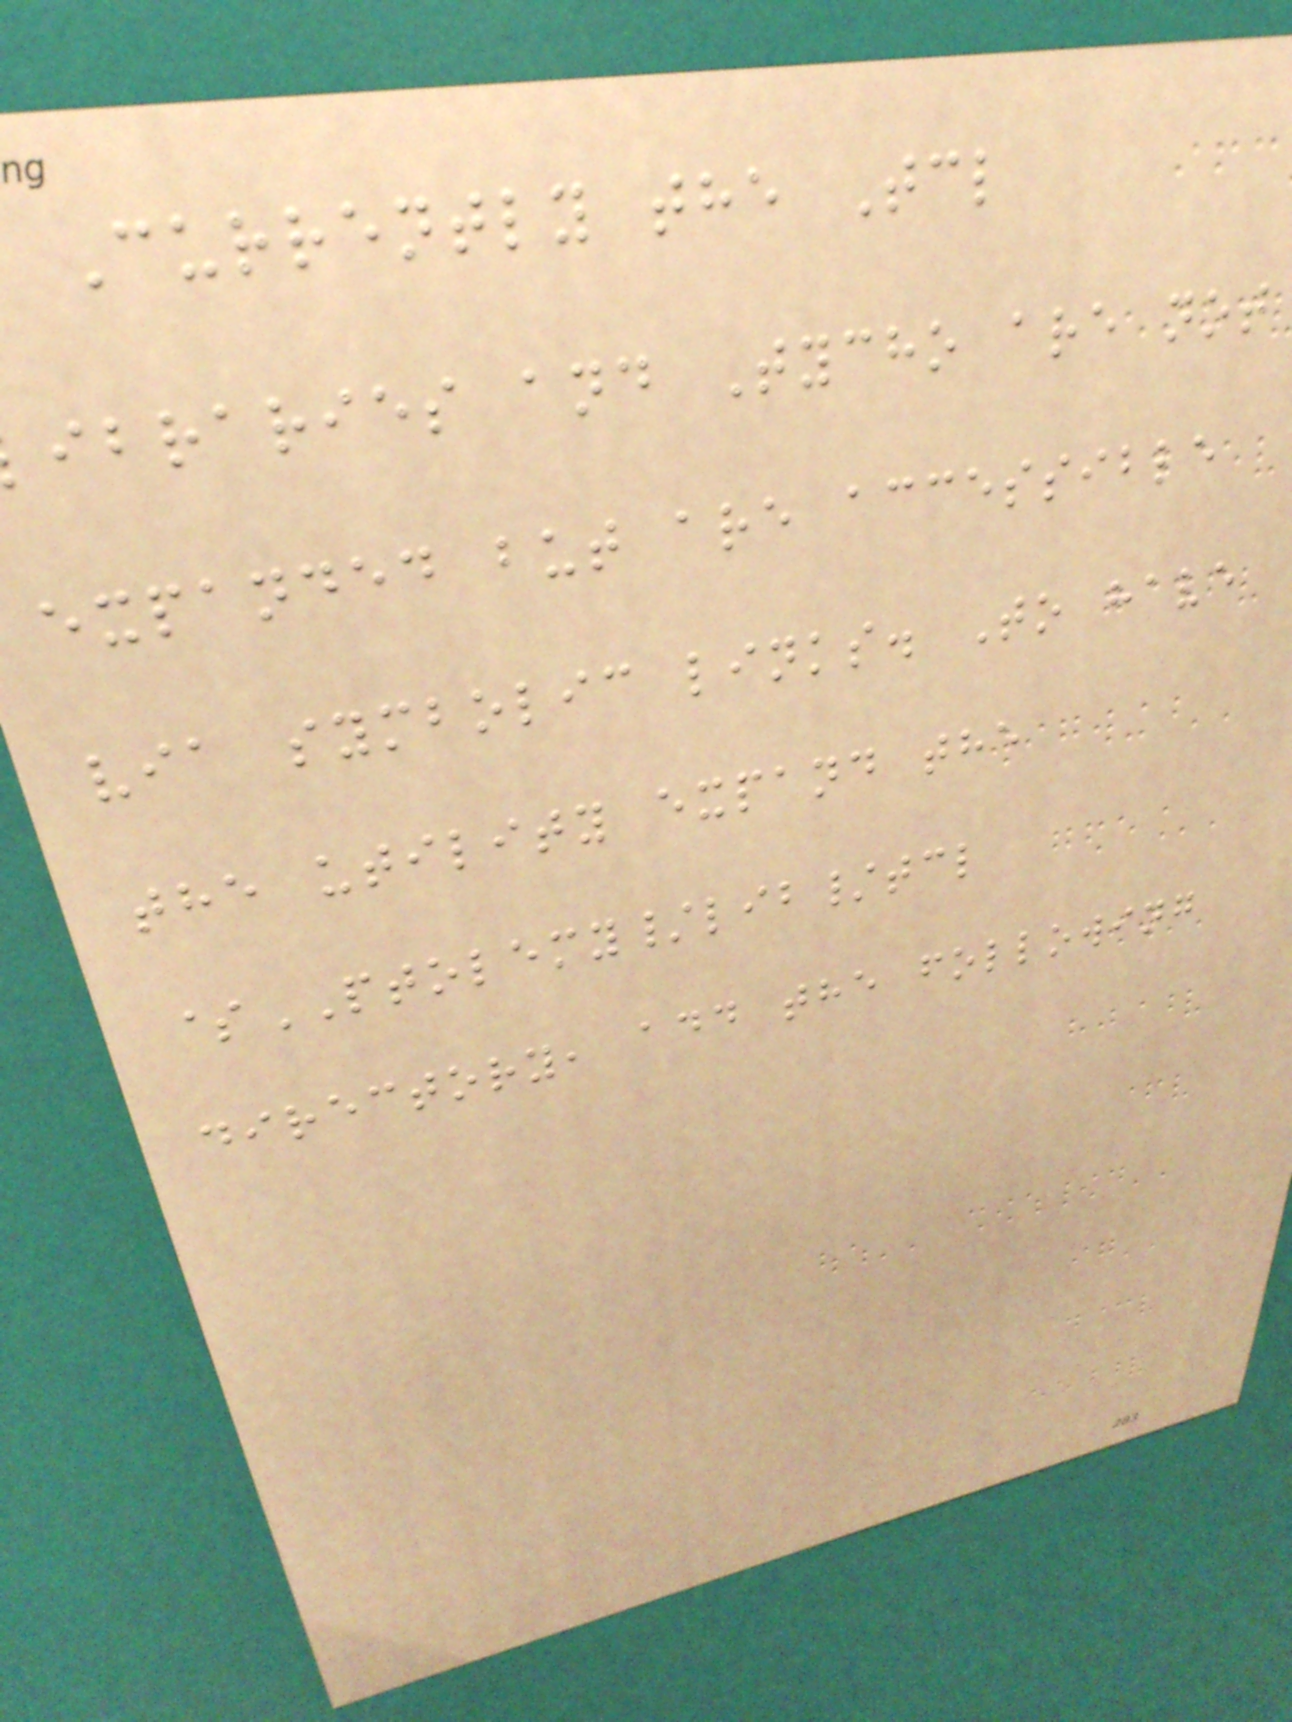Currently the Tcl
ibraries and Tycho are not
expanded but are accessible
via symbolic links. To have
the utility expand the
$PTOLEMY/lib/tcl
directory, add the following
